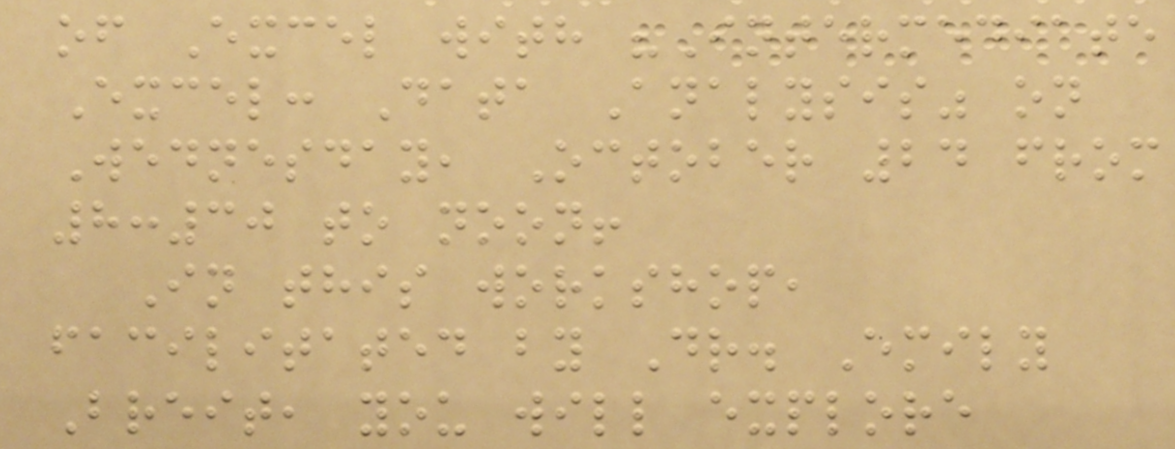of Excel with "Intermediate
Excel: Data Analysis" on
Wednesday, October 24 from
8:30 to noon!
In this workshop,
facilitated by Dr. Emily
Breit, you will explore
